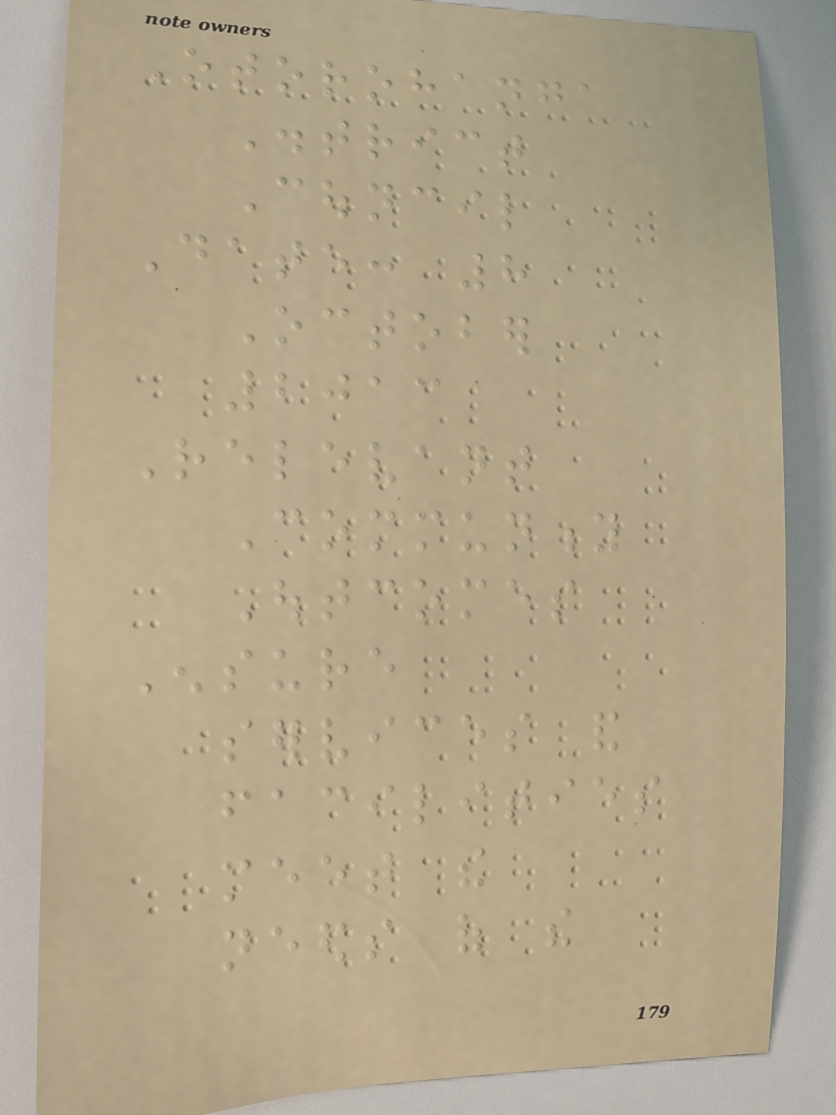Otorohanga
District
Council
Date: 8
October
2013
Relevant
Community
Outcomes
Ensure
services and
facilities
meet the
needs of the
